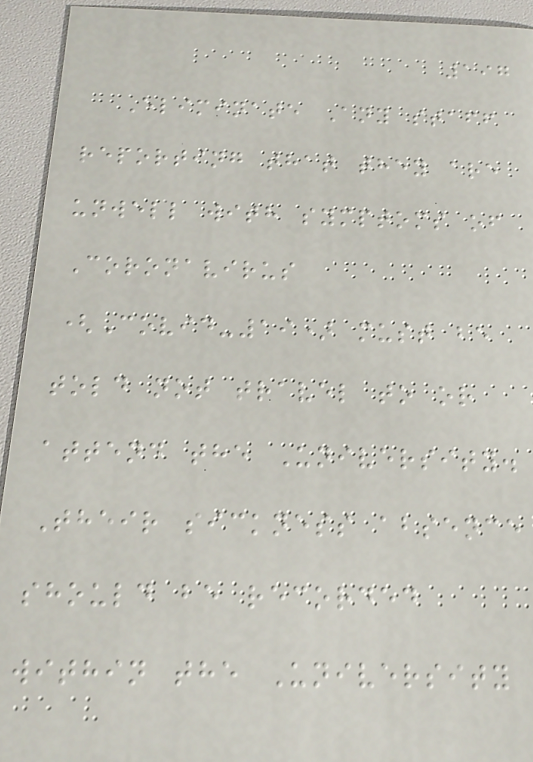197
Eliminate Any staff
reporting that they are
unwell with symptoms of
Coronavirus
(Covid-19) must be
told not travel to or
attend the University.
Their sickness absence
should be recorded
within the University
